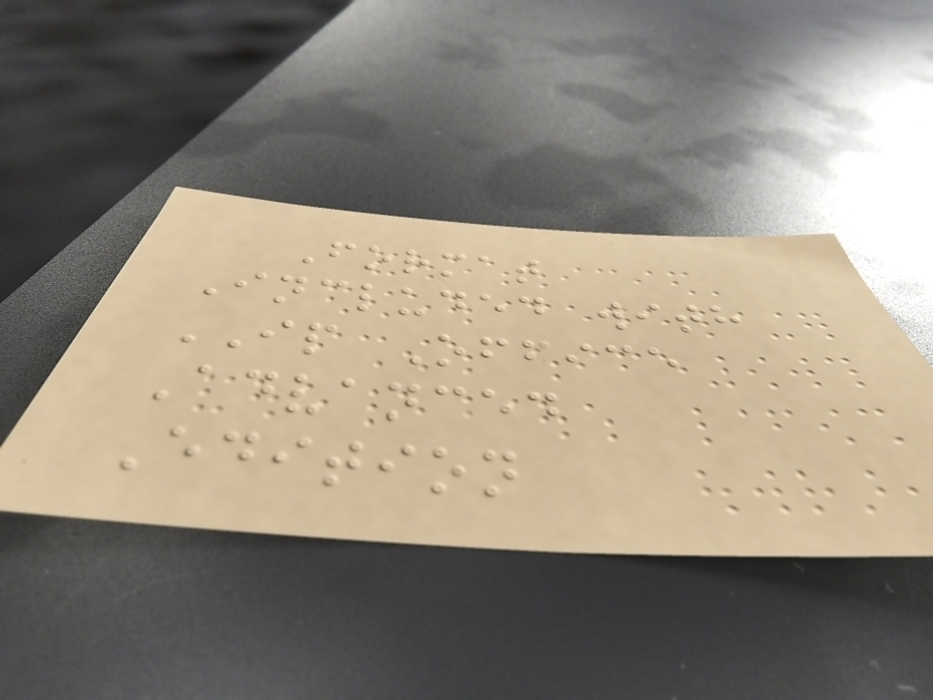Format
Included with
IP Office
Advanced
Edition
